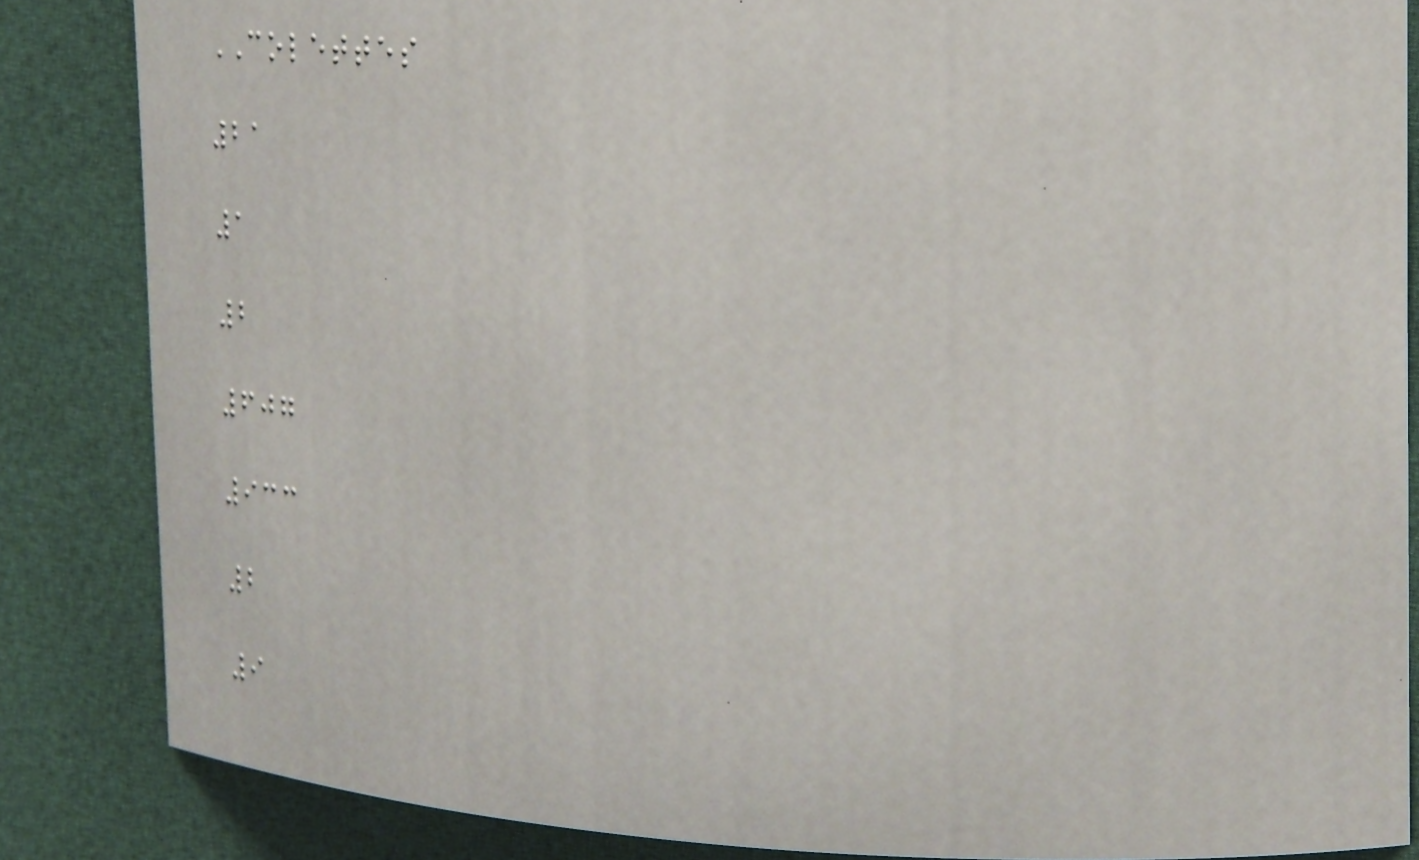COLETTES
21
1
2
607
933
2
9
